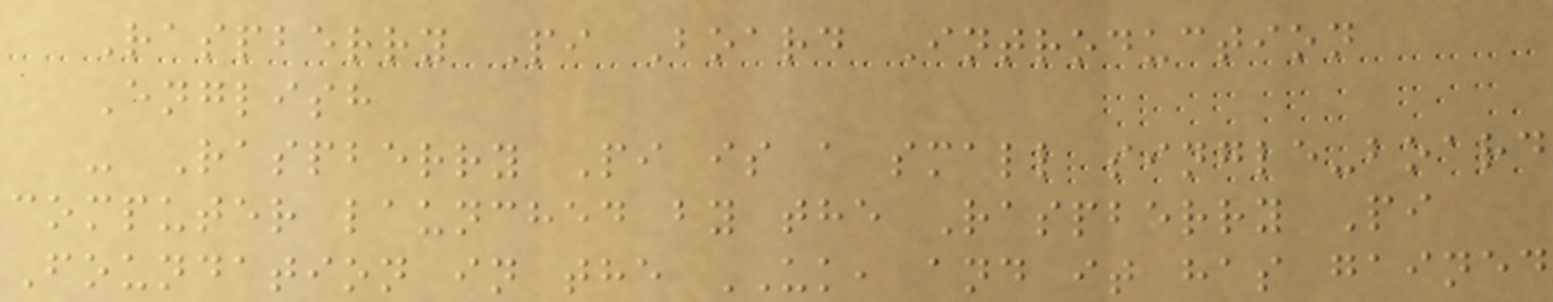Raspberry Pi Board Introduction
English
- Raspberry Pi is a small single-board
computer launched by the Raspberry Pi
Foundation in the UK, and it has gained
